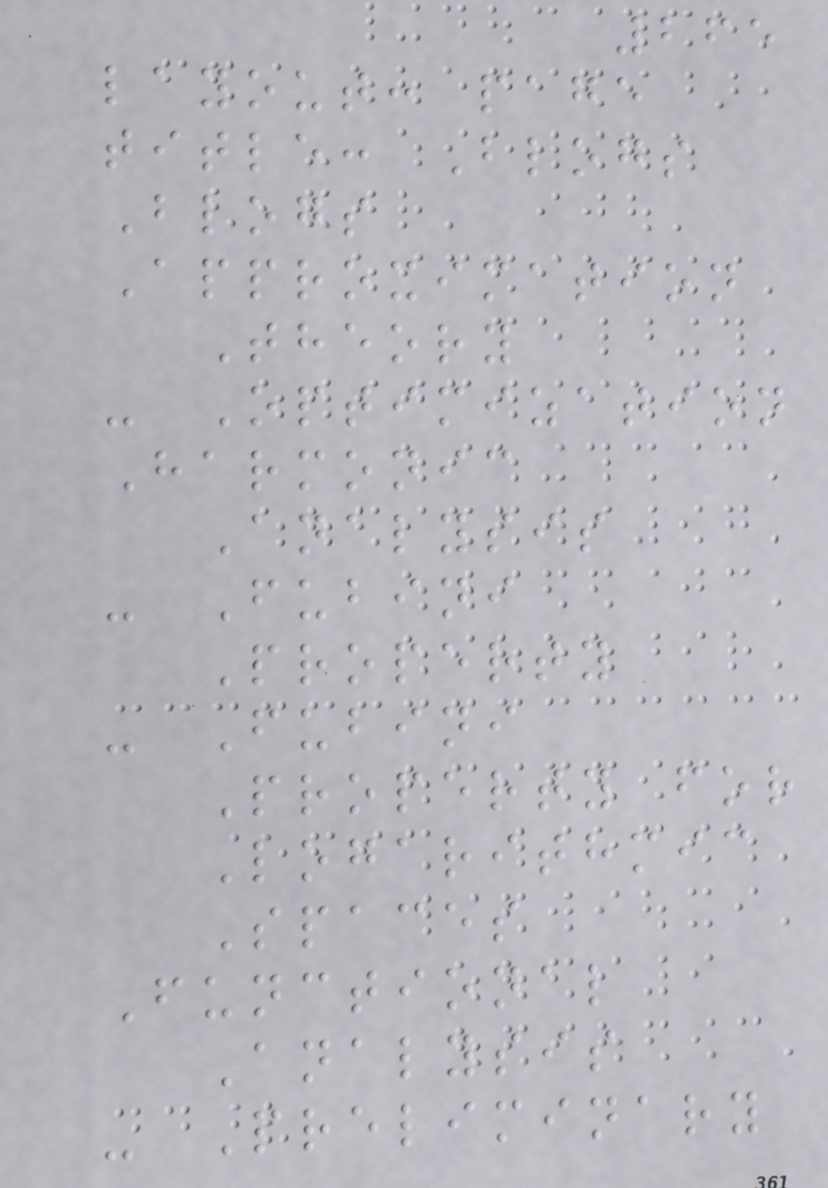265
layout: page
title: Blogs
Blogs
Approximation
Theory
- Optimization
Harmonic
Analysis
- Fubini
Property
- Fubini
Property for
Logarithmic
Spaces
Functional
Analysis
- Preliminary
